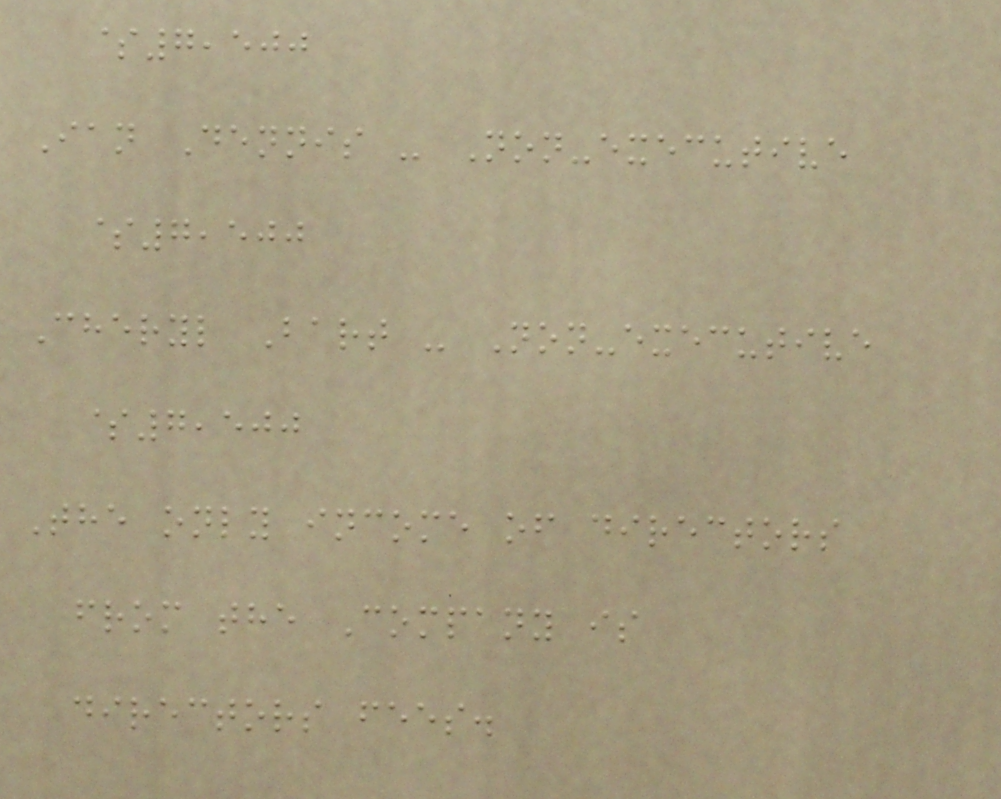$7,500
Ian Dennis - Non-executive
$7,500
Cheryl Bart - Non-executive
$7,500
The only income of directors
from the Company is
directors fees.
